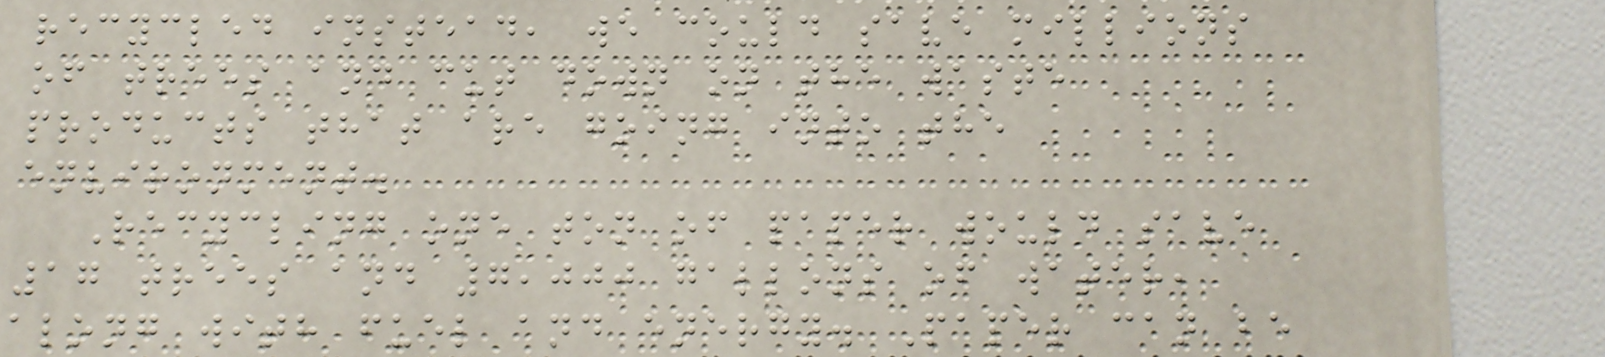recycled instead, we could save millions
of trees and cut down on the waste
products that are going into the
environment.
Recycling one ton of paper would save
17 trees and 7,000 gallons of water,
along with fuel and energy. Paper can be
